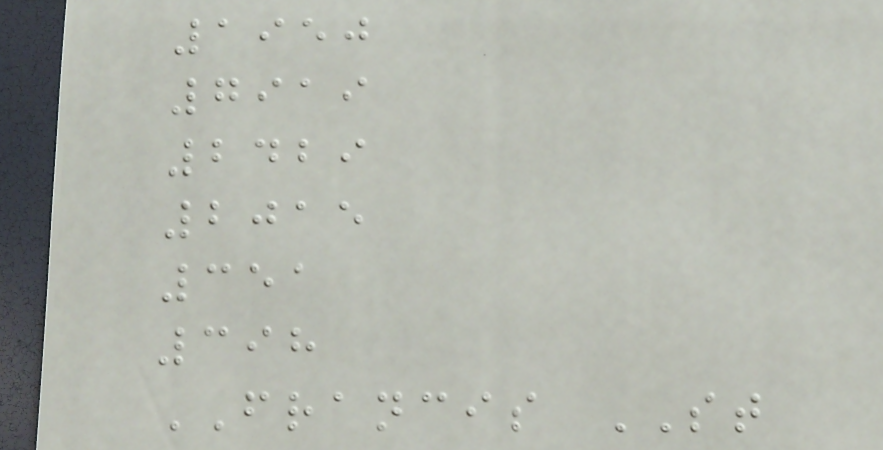1950
7919
2429
2015
351
398
FRANCIS ST
